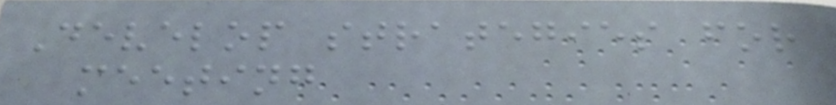Develop strategies for
meeting
